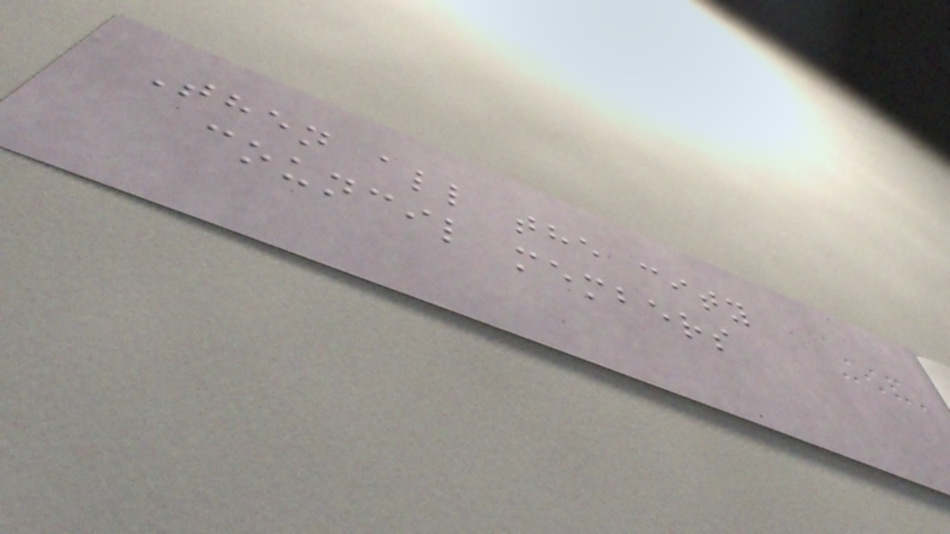Then all the city
council members
